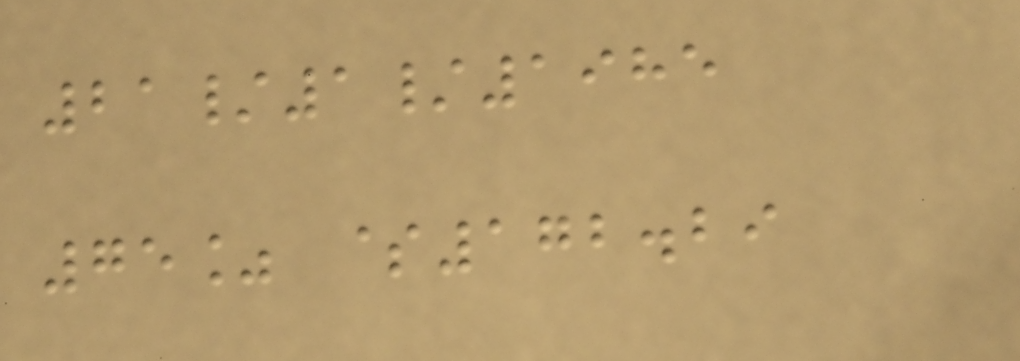21/1/1985
75% $172.29
